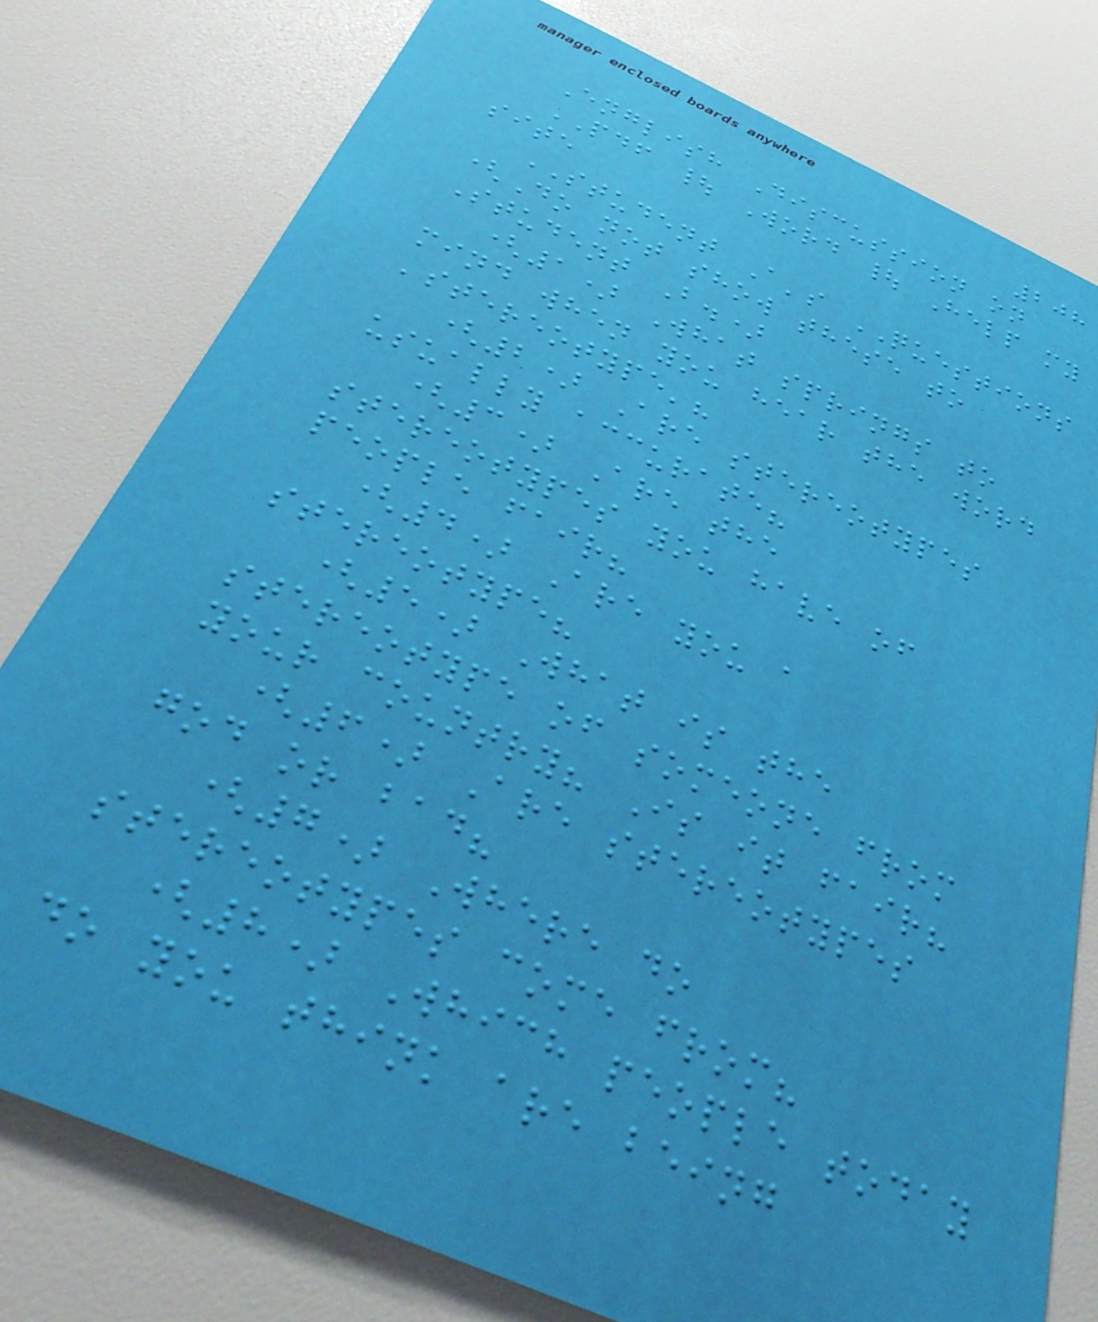208
English Discussion on
PDF | Word | Help my
site
STUDENT A's QUESTIONS
(Do not show these to
Student B.)
(1) What springs to
mind when you hear the word
'stereotype'?
(2) Are stereotypes
usually accurate?
(3) Are the
stereotypes you have of
people fair?
(4) Are you a
stereotype?
(5) What is the
stereotype of someone from
your country? Is it fair?
(6) Are stereotypes
god or bad?
(7) Where do
stereotypes come from?
(8) Which people today
do you think are being
